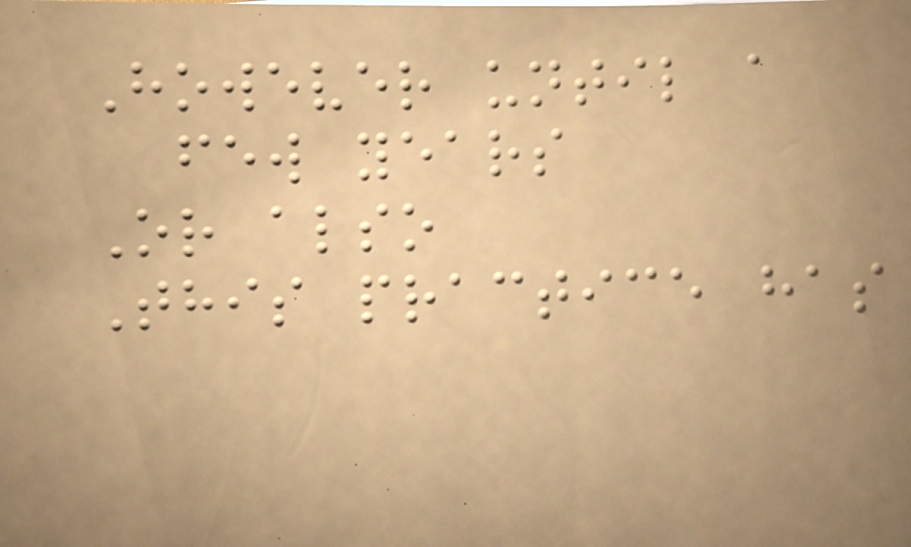However until a
few years
Or also
This practice has
